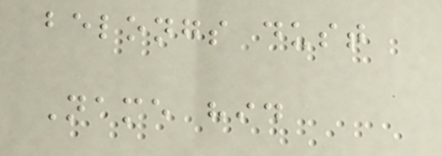belongs dust
Name hid
